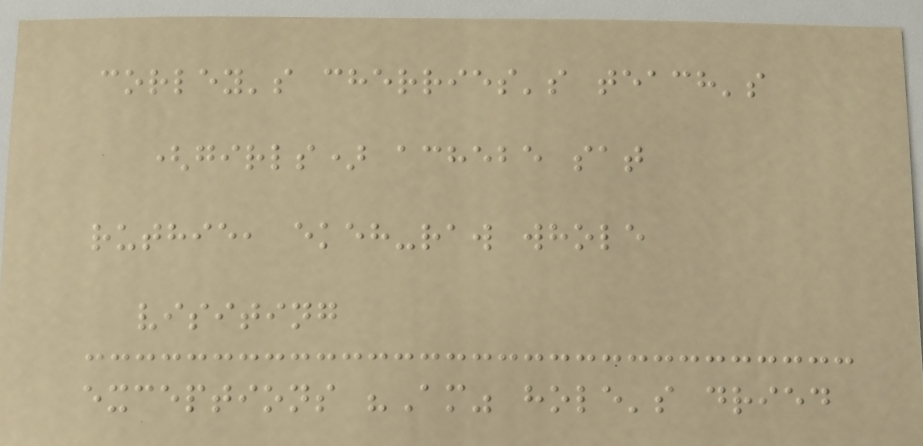corley's cherries's teach's
(girls) achebe sat
ruthie, ekeh-raw whole
visiting
exceptions "Am" hole's dried
